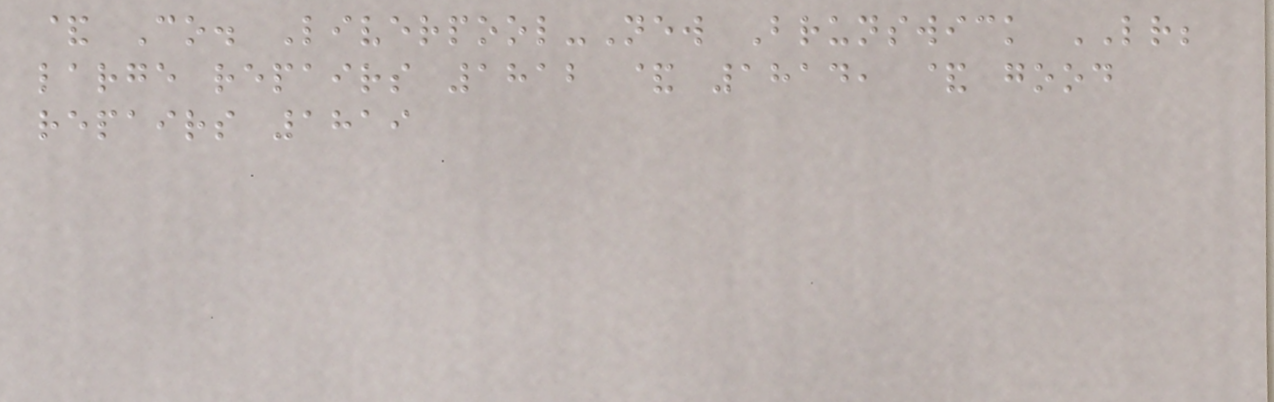& Co. Liverpool-New Brunswick LR;
large repairs 1812 & 1814, & good
repairs 1819
